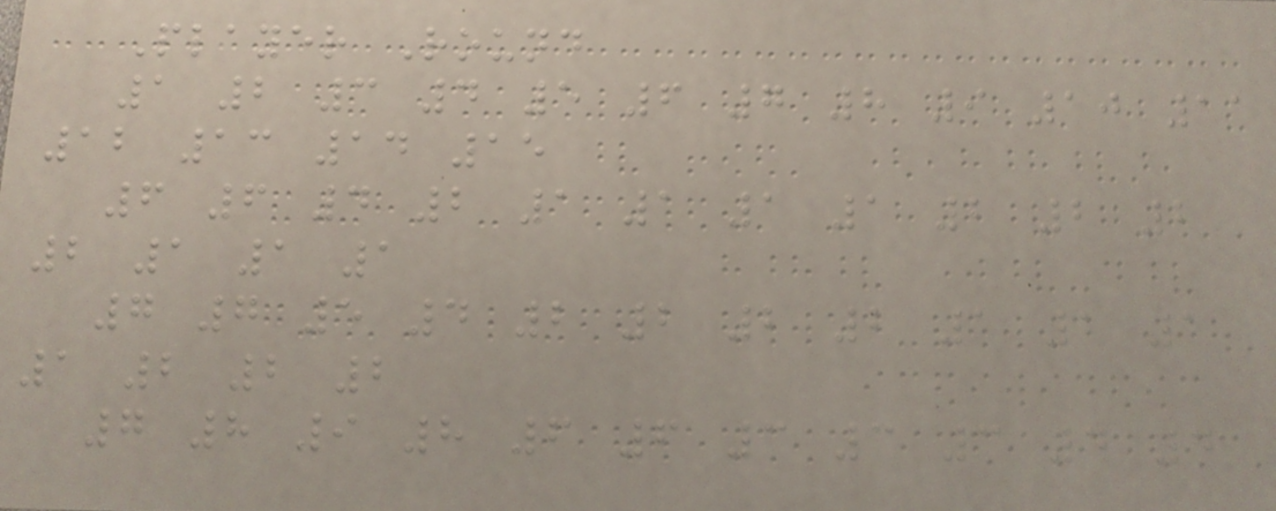Player Round
1 2 3 4 5 6 7 8 9 10 11
12 13 14 15
6 6 4 2 1 1 1 1 2 2 2
2 1 1 1
7 7 5 4 2 2 2 2 1 1 1
1 2 2 2
7 8 9 8 6 6 3 3 3 4 4
